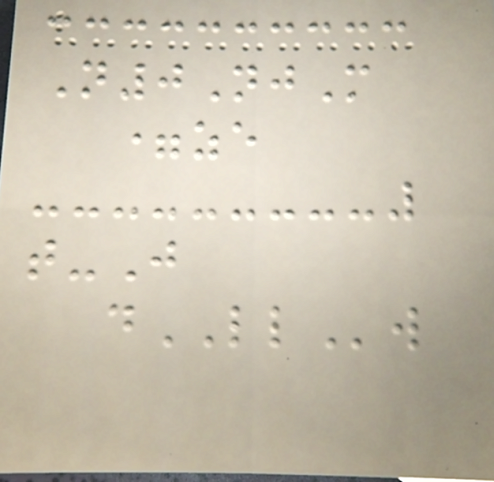N0NjM
=ze
t-J
dLLw
